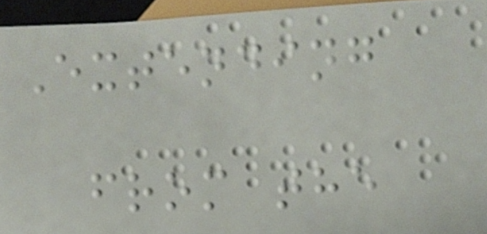Extending
from the
